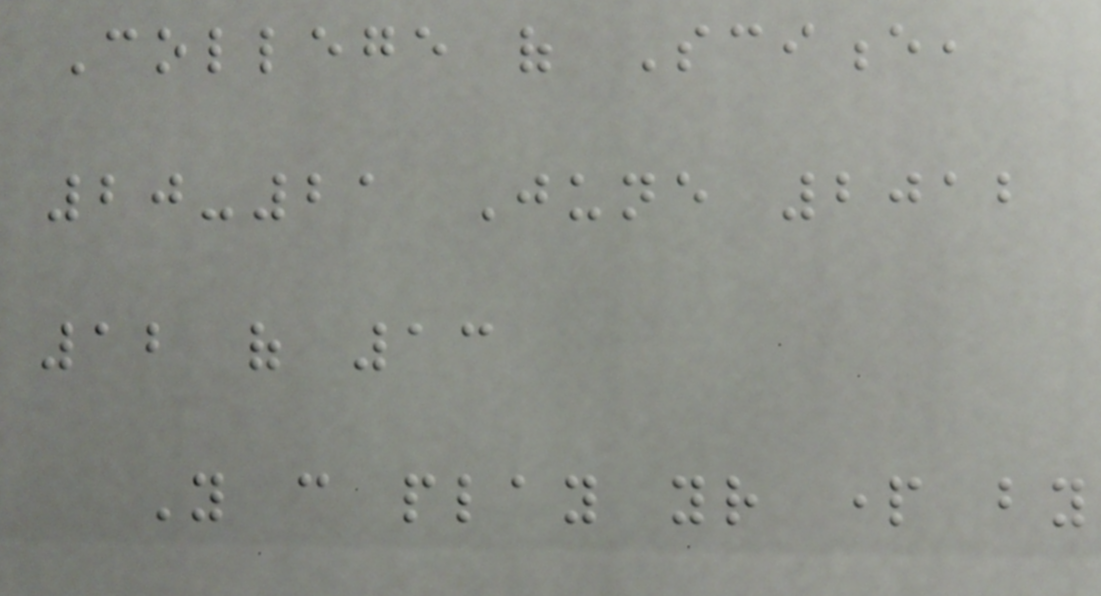College of Science,
20-21 June 2012
12 of 13
You can play your part by
